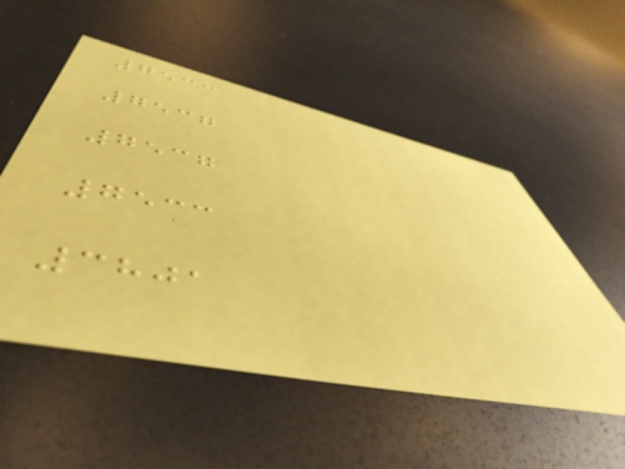7533
7537
7537
7533
3801
